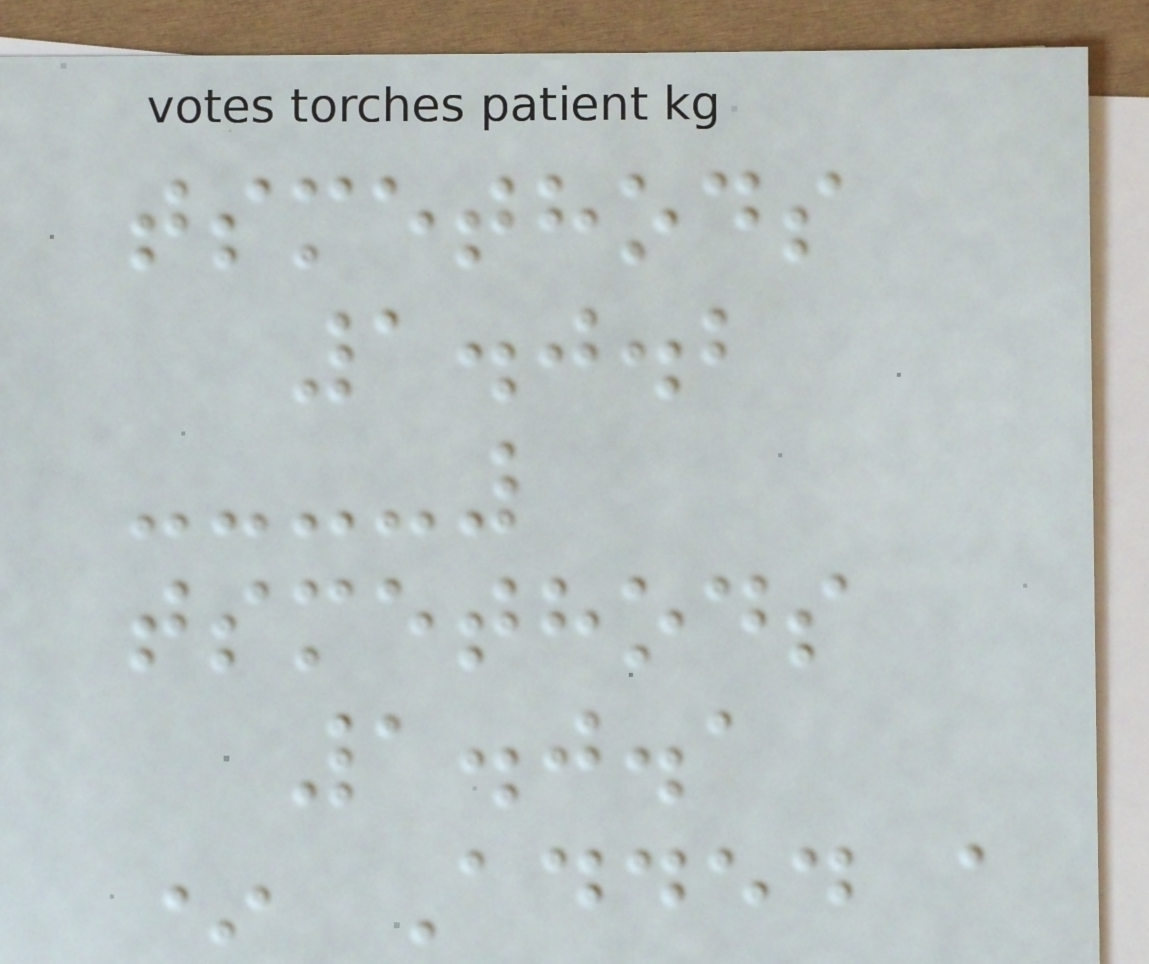tsmethods
1.0.2
tsmethods
1.0.1
* Added a
